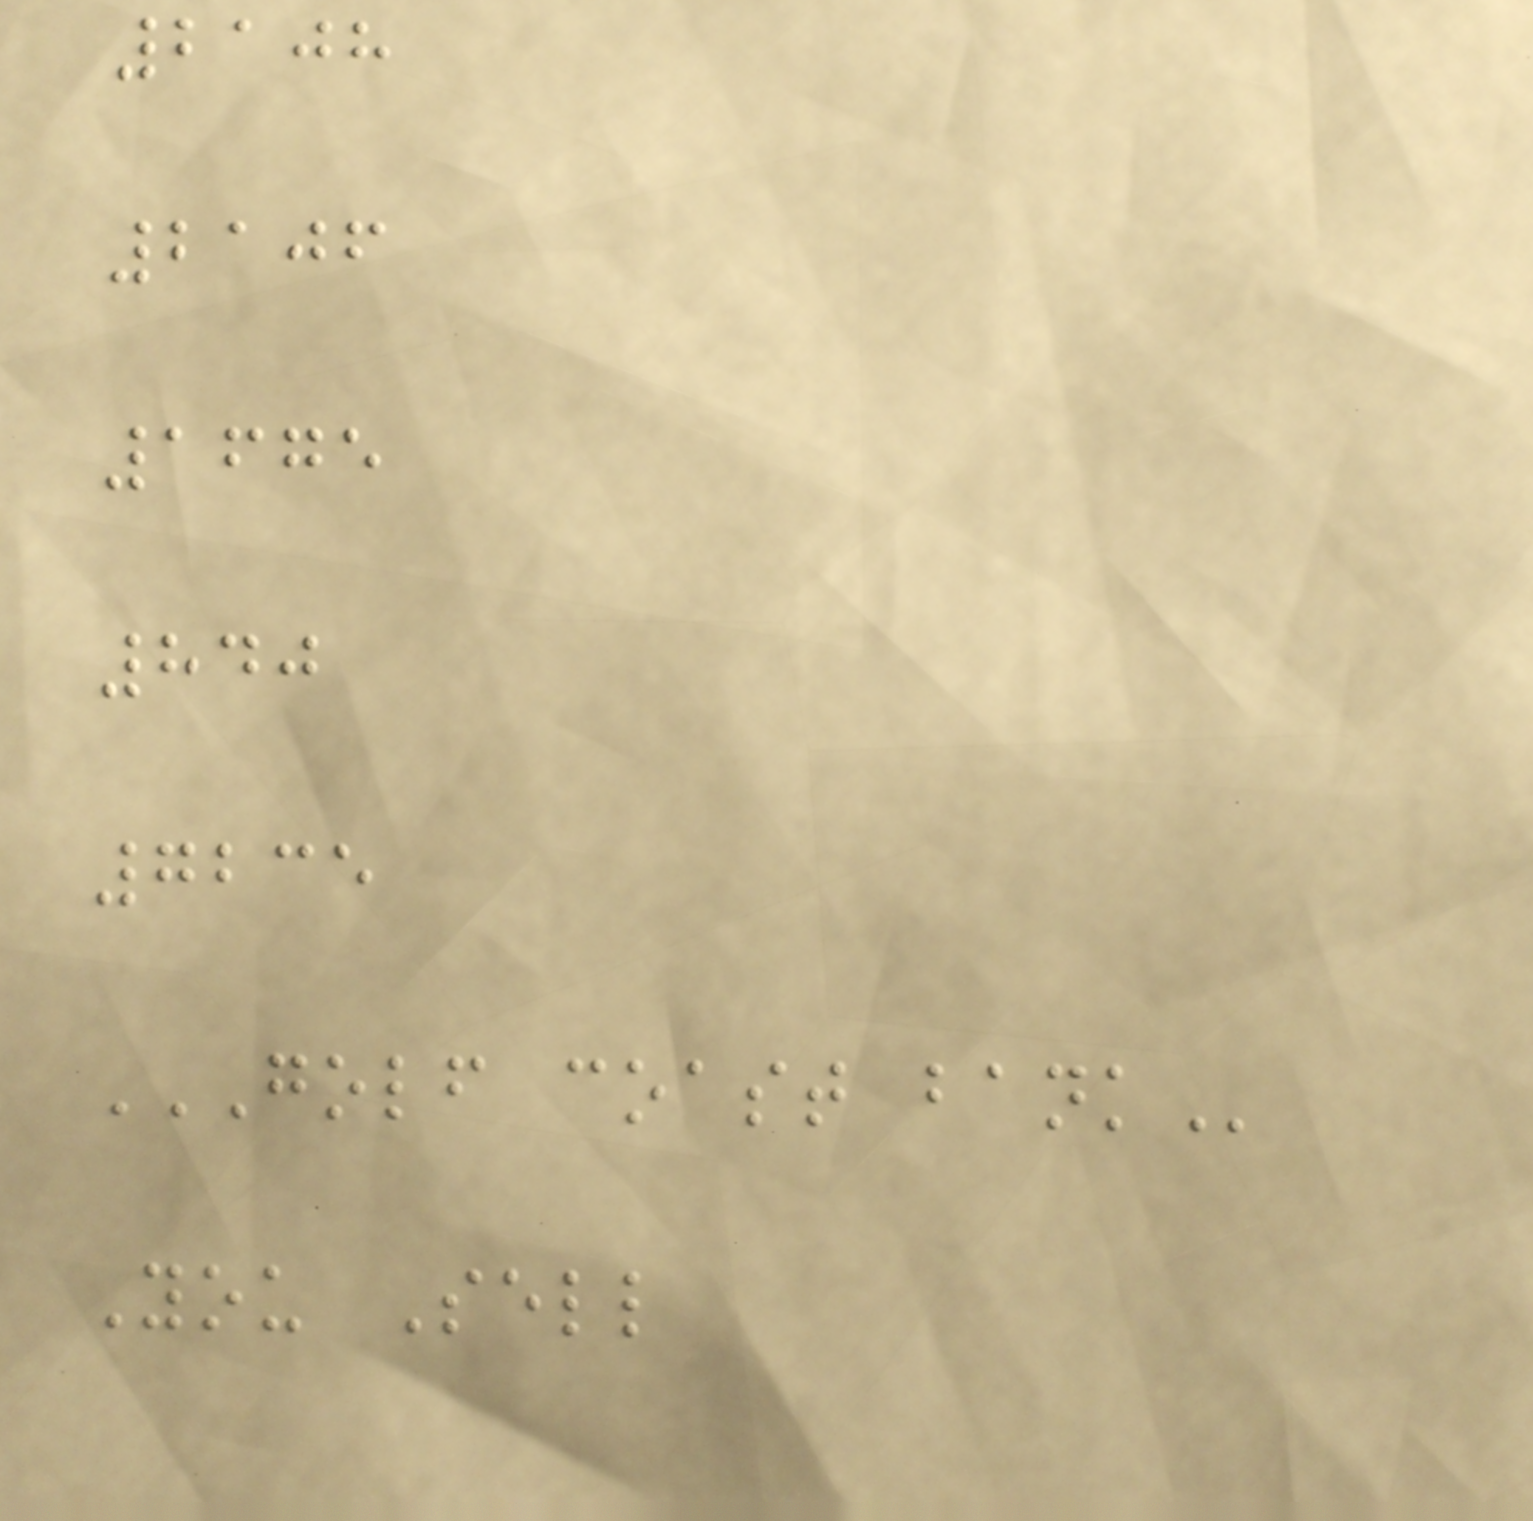2108
2106
1675
840
7235
GOLF COAST BANK
You Sell
